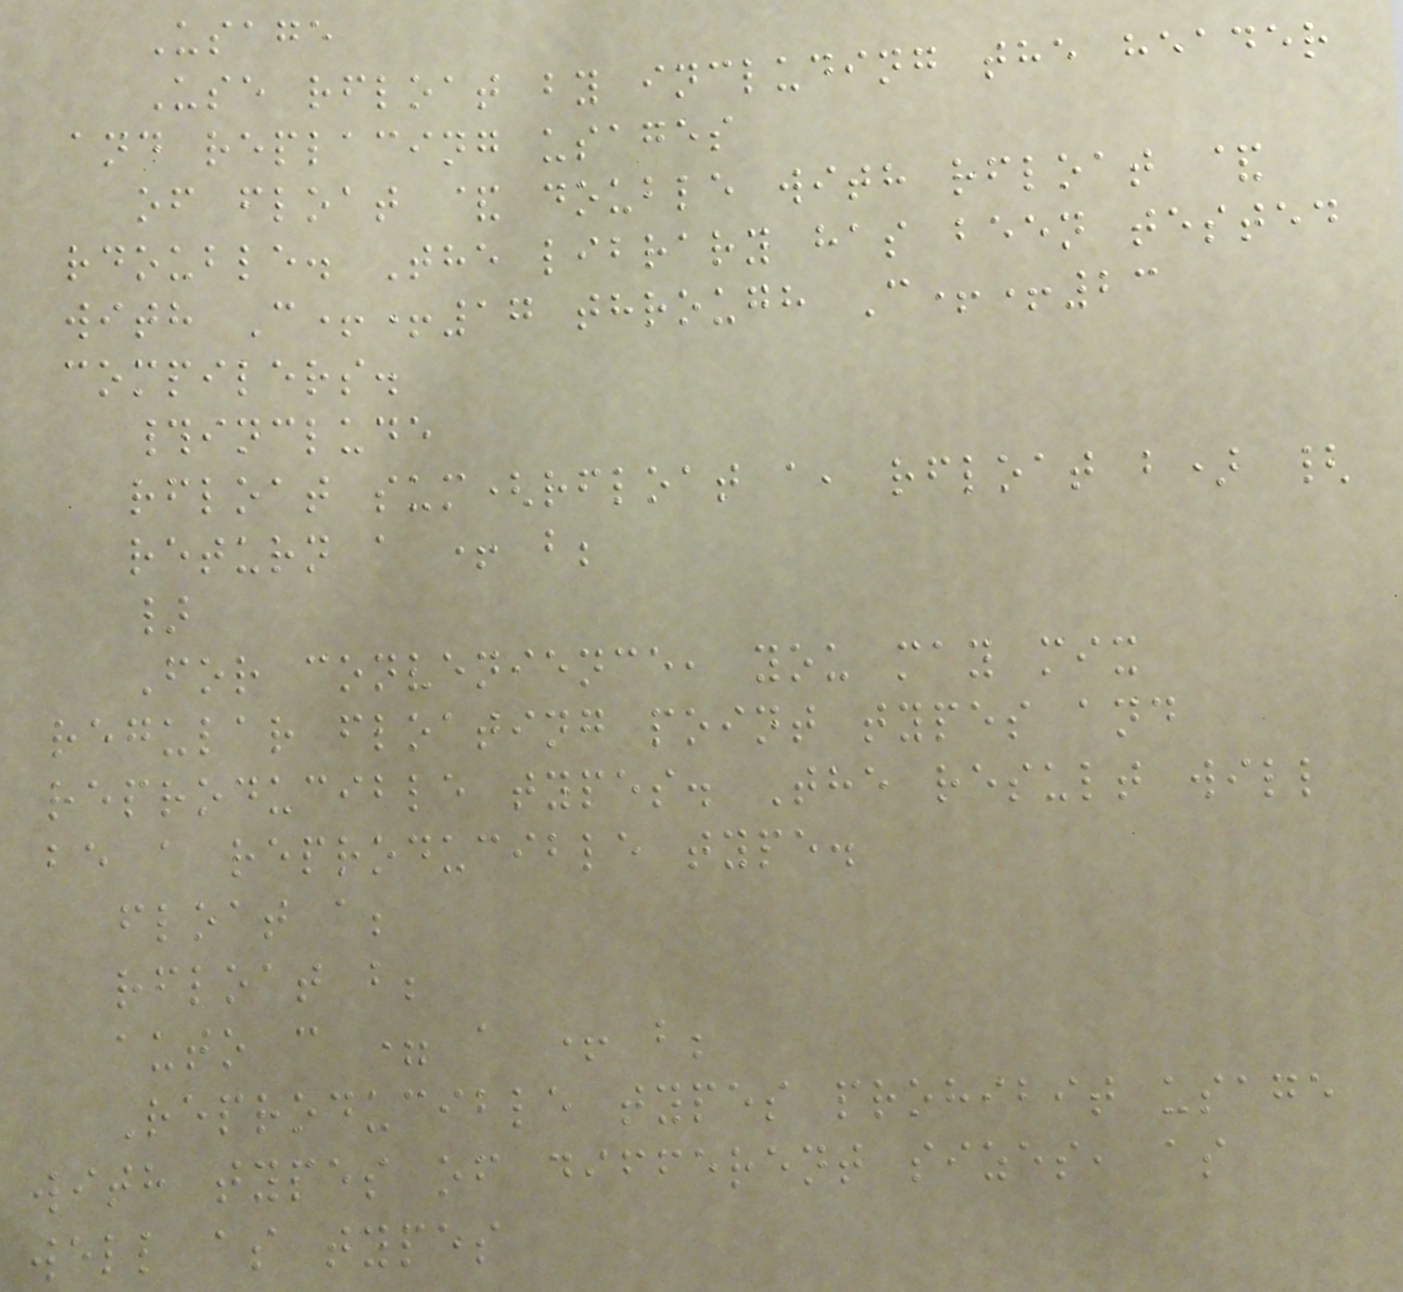Usage
Use rfloat by including the header
and replacing usages
of float & double with rfloat &
rdouble. The library has been tested
with C++17 through C++23
compilers.
#include
rfloat sum(rfloat a, rfloat b) {
return a + b;
}
For convenience, you may mix
regular floating point types and
reproducible types. The result will
be a reproducible type.
float a;
rfloat b;
auto c = a + b;
Reproducible types prohibit usage
with types of different sizes, as
well as types
